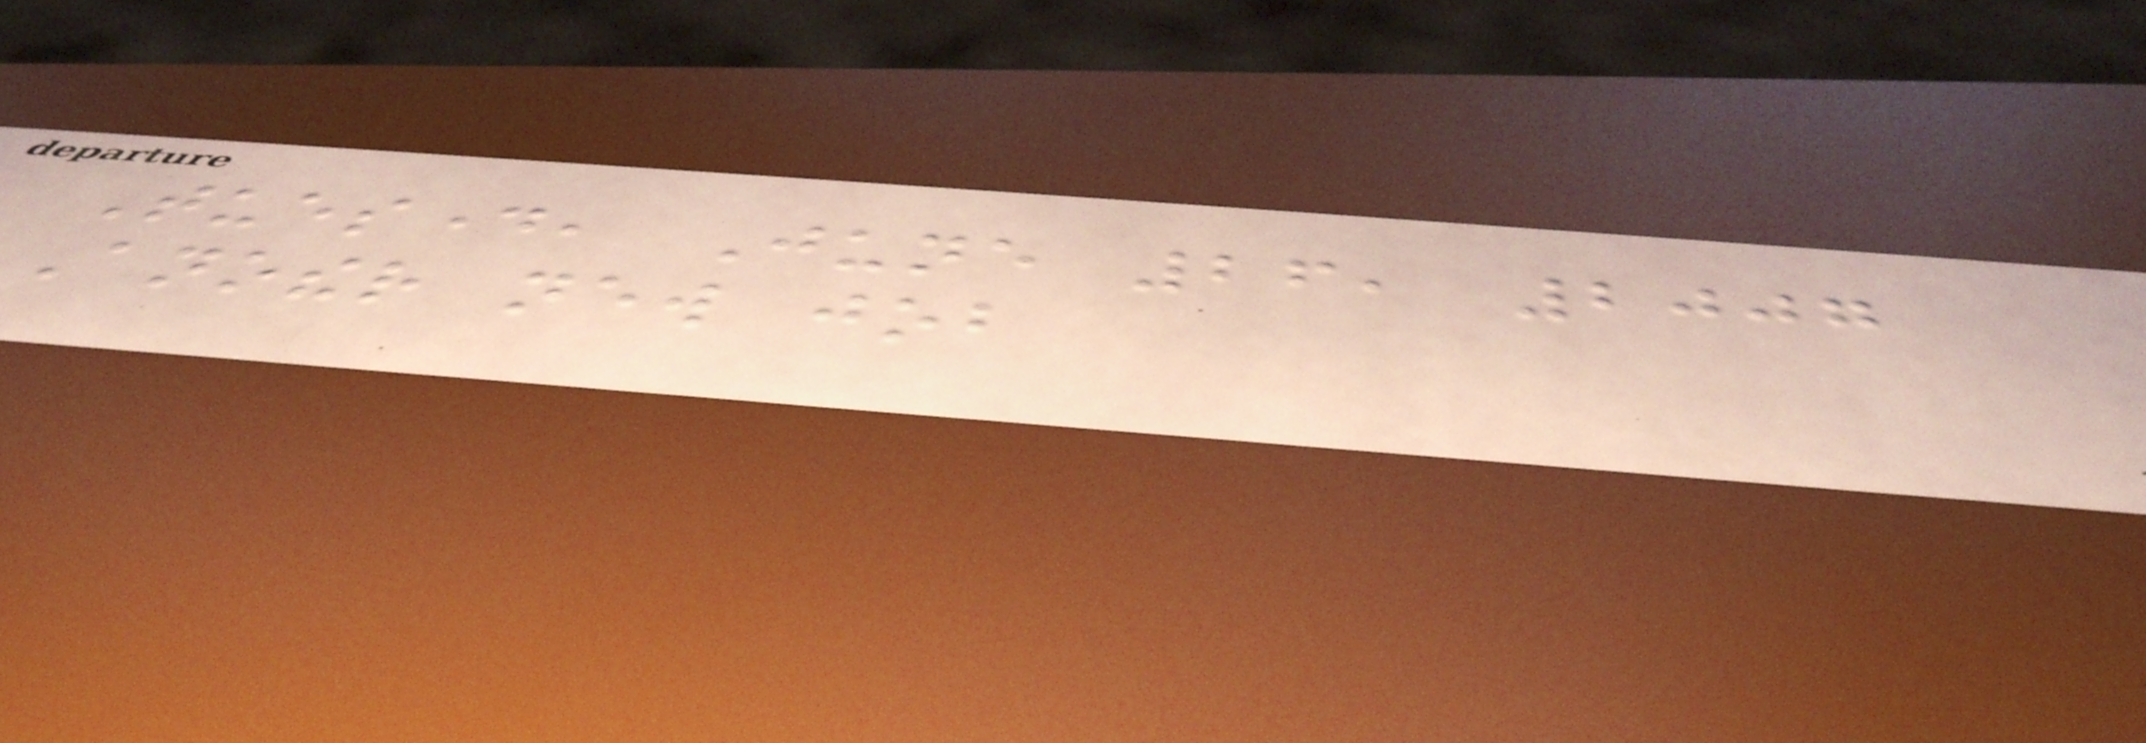Tuesday, June 26, 2007
Another new job
